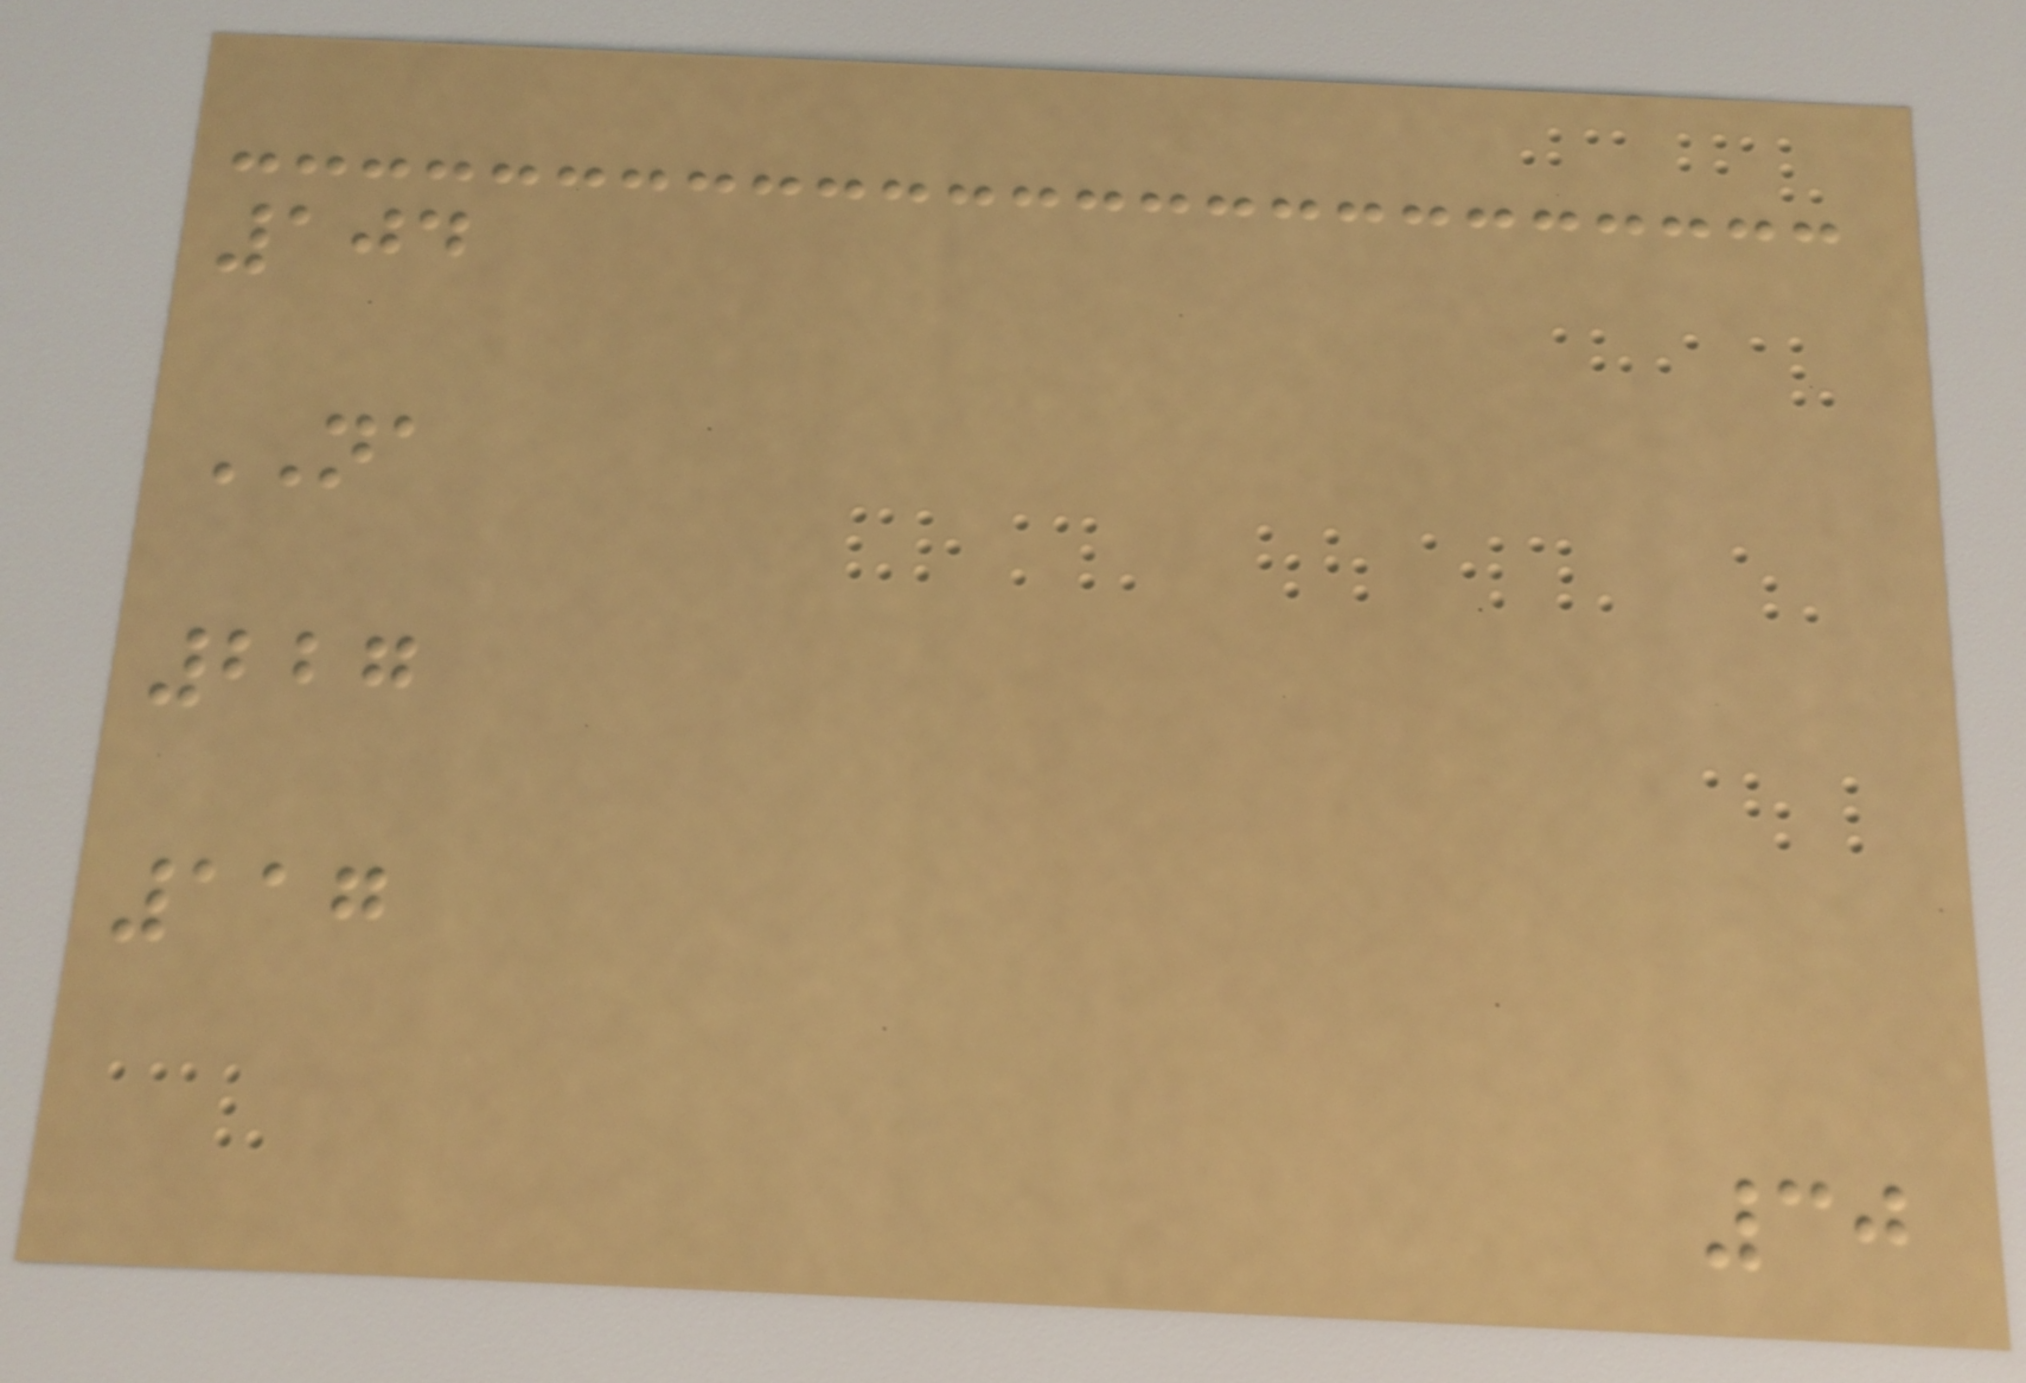104
NA
227
117
30
